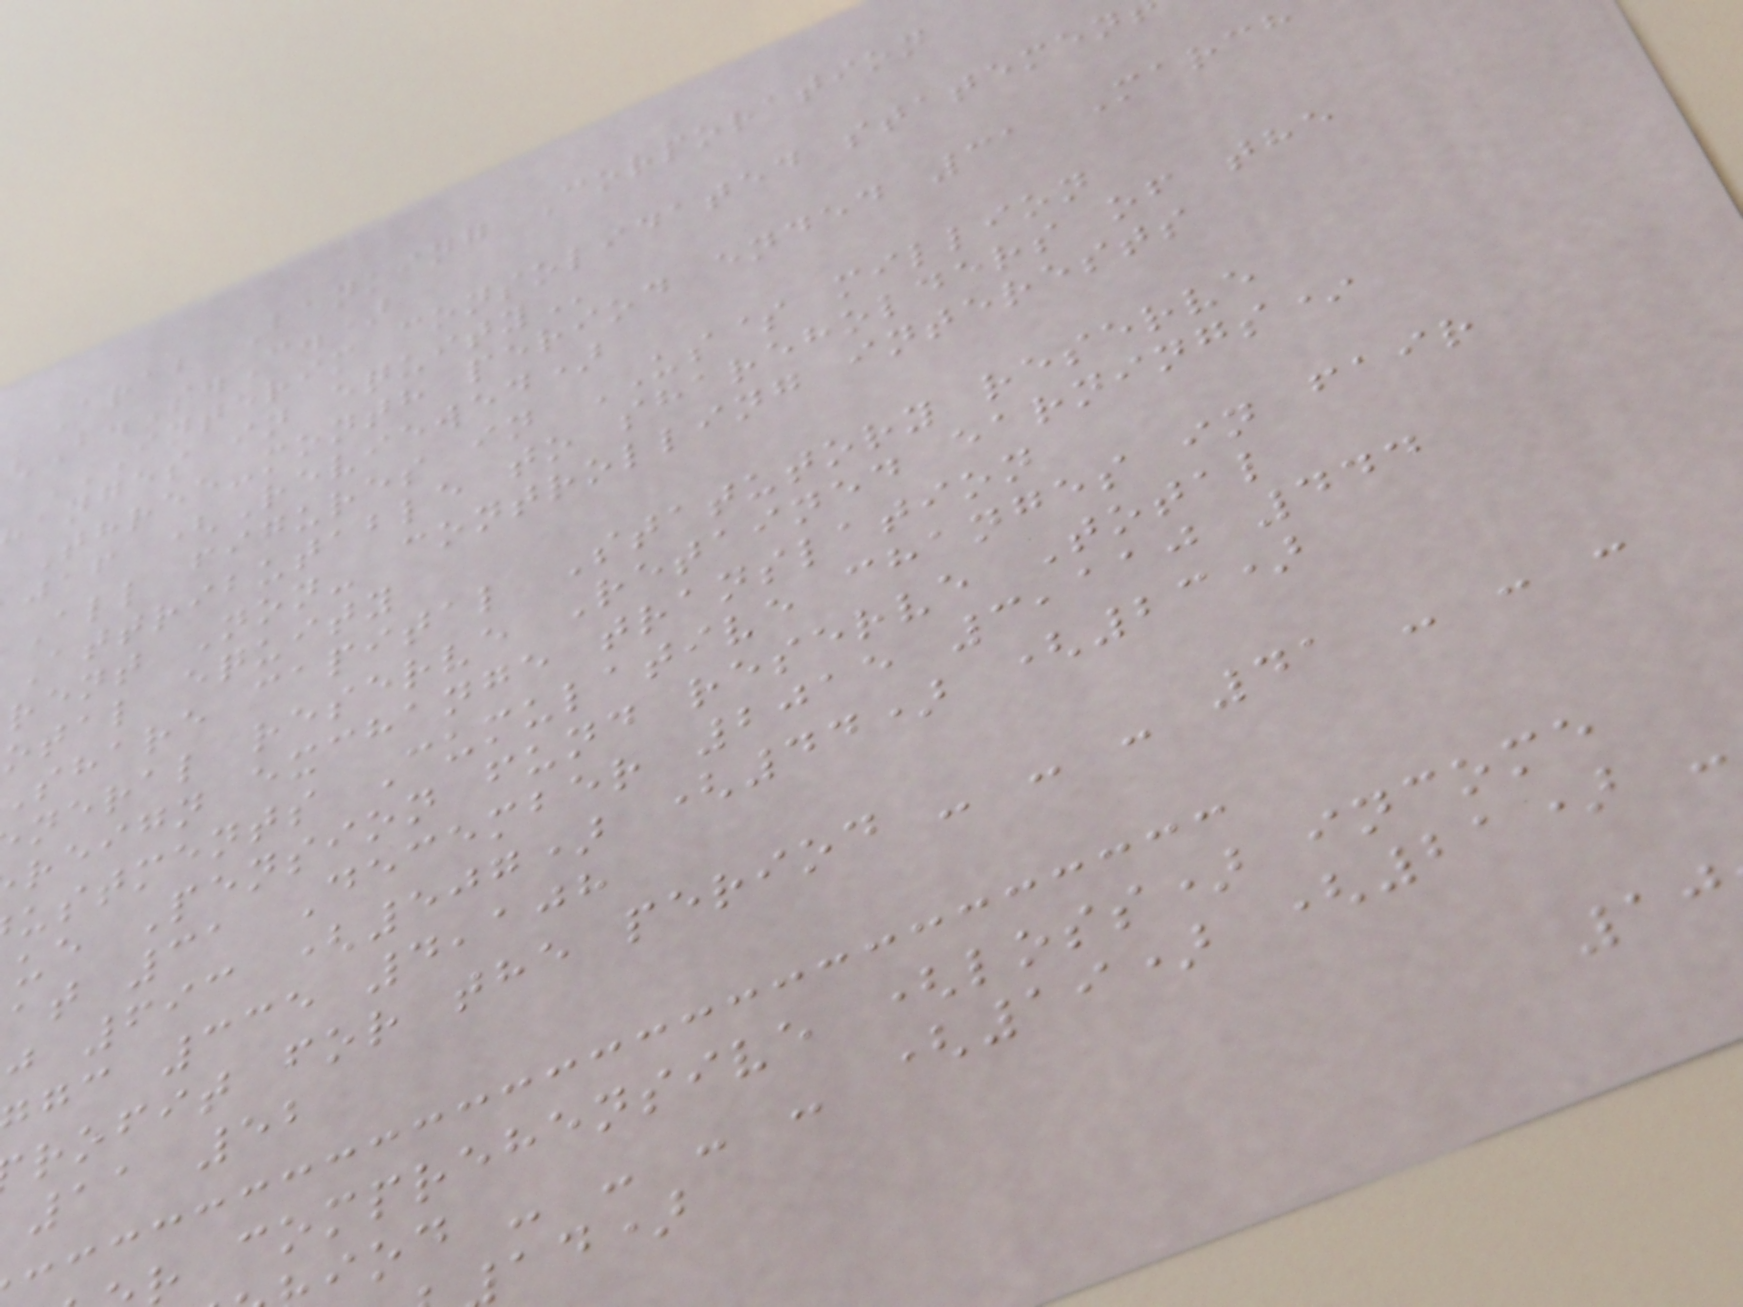Arab Banking Corporation
B.S.C.)
anges in
Three-month period ended 31 March
jaf (Reviewed)
All figures in US$ million
Attributable to shareholders of the
rent Non- controlling interests
otal equity
share capital Statutory reserve
neral reserve Retained earnings*
reign exchange translation
ustments Cumulative changes in fair
ue Pension fund reserve Total
at 31 December 2015 3,110 444
j 693 (507) (44) (23)
gc 335 4,108
rofit for the period - - - 41 - - -
11 52
r comprehensive (loss) income
iod - - - - (19) (21) -
